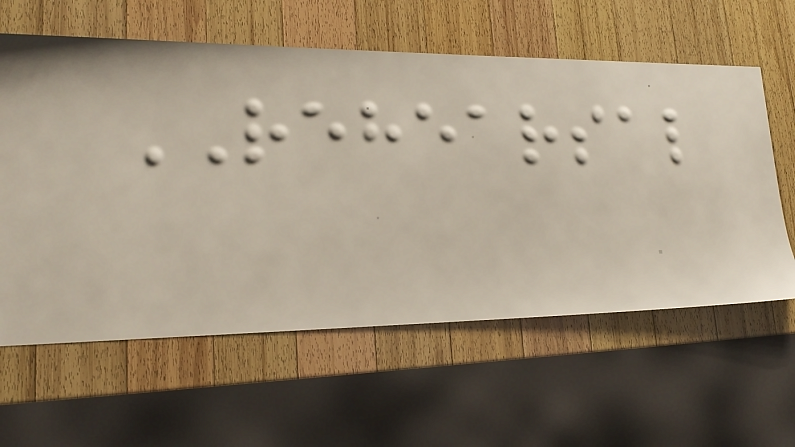REHEARSAL
